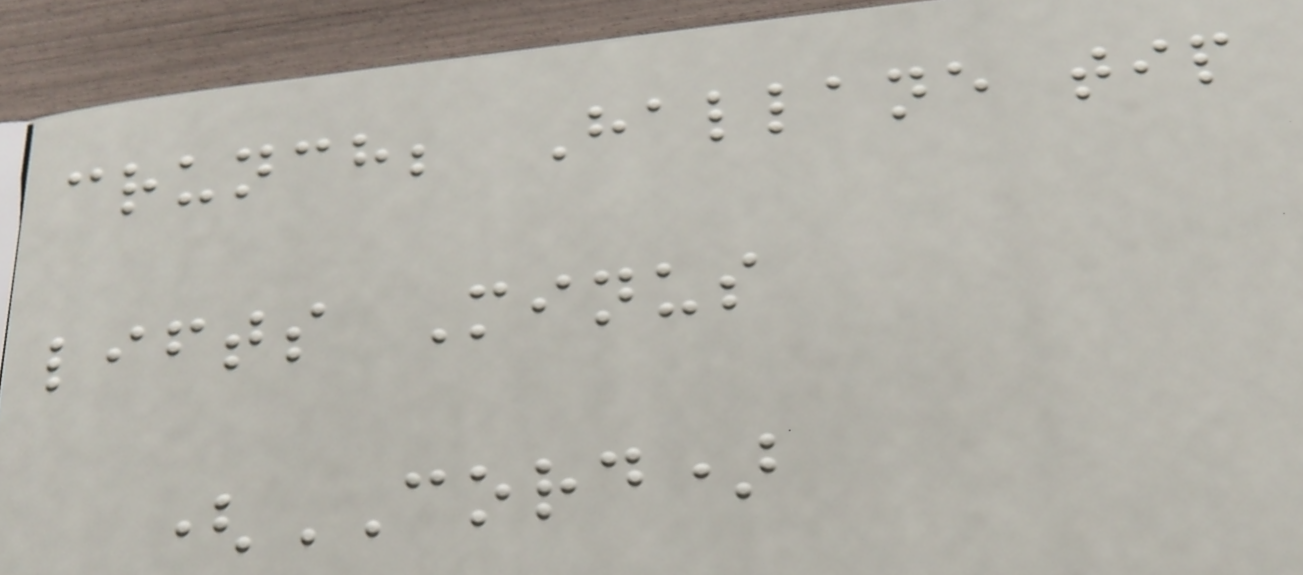crunch; Hallane tip
lifts Minus
(CORD)
